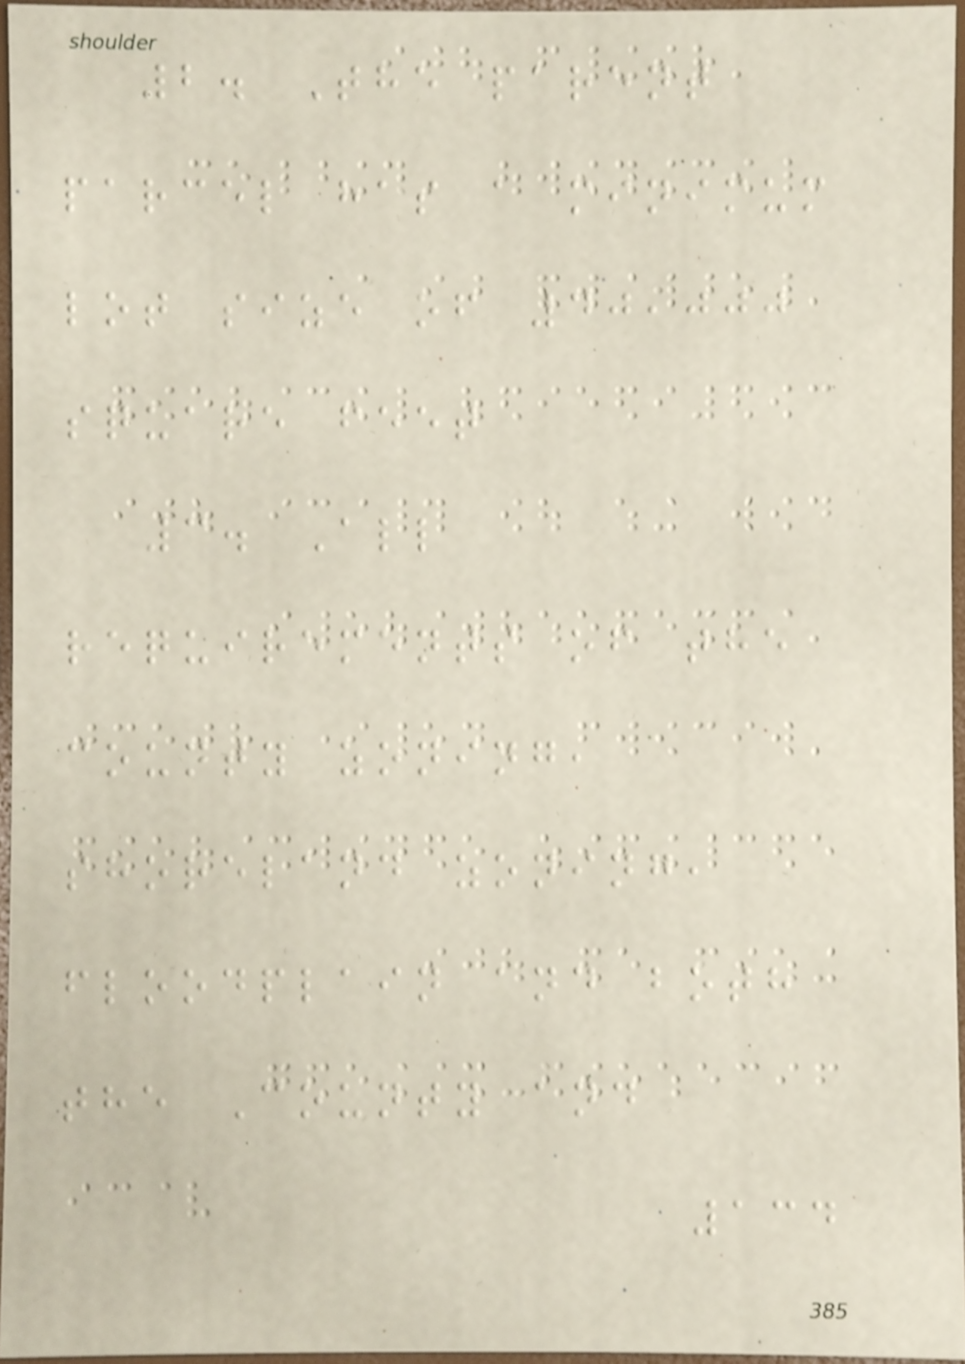2. The parent
parcel has a minimum
lot size of 40,000
square feet
3. All
requirements of the
county zoning,
shoreland zoning,
floodplain and both
the County and
134
